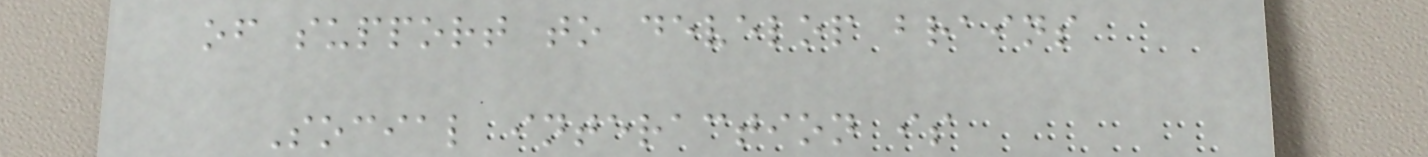of support to develop brains
Social interaction is
